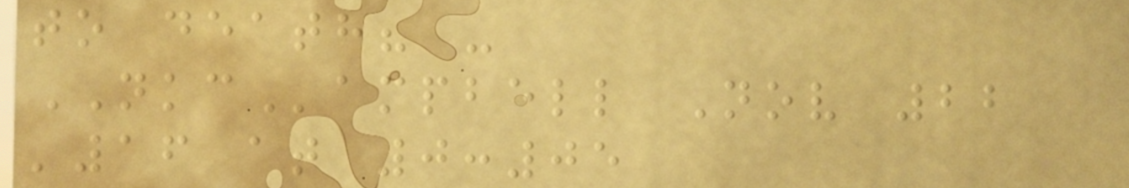to death? -
NKCampbell Nov 22
'16 at 0:05
